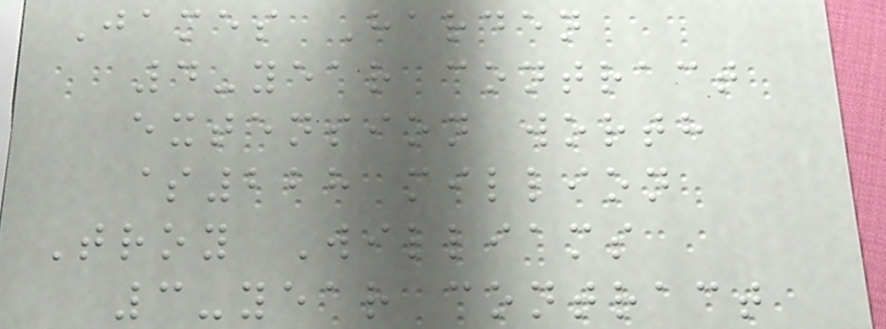James Harden
4-year contract
extension worth
$228 million
Troy Williams
3-year contract
